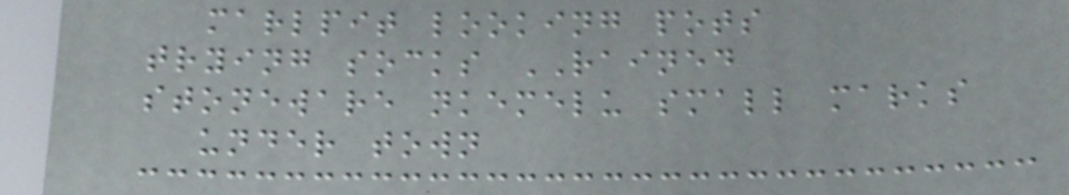marlpit looking pots
trying socks RAINED
stoneware nkemelu small marks
under town
